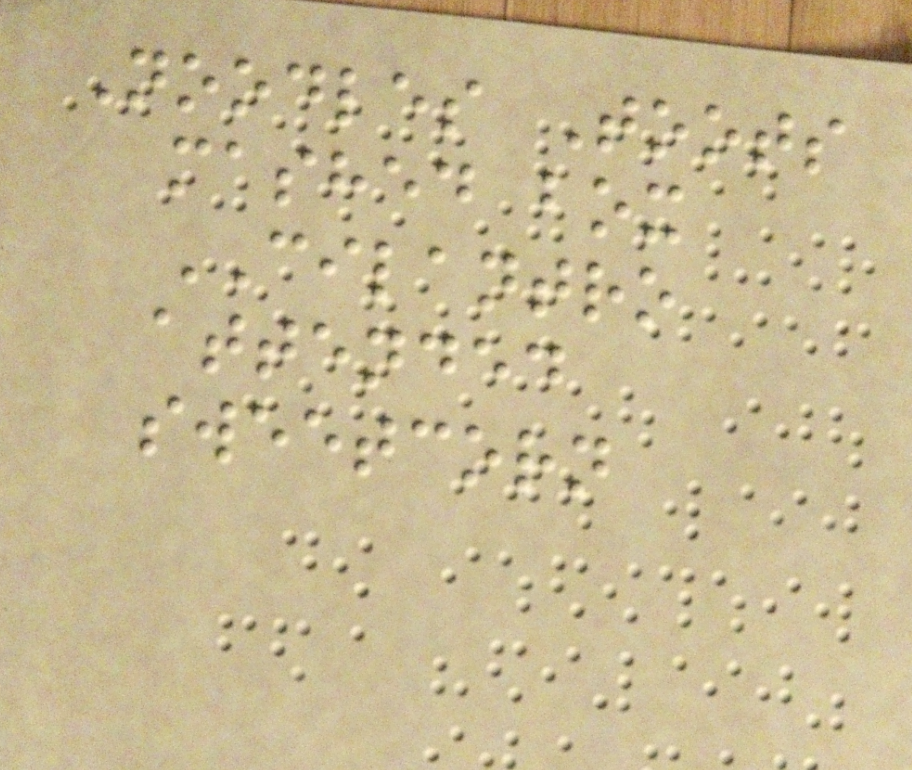Noodles Toots
mashed box
CILANTRO
attended
sweetcorn
